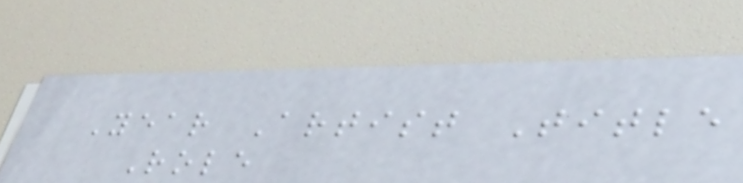Year Artist Title
Role
